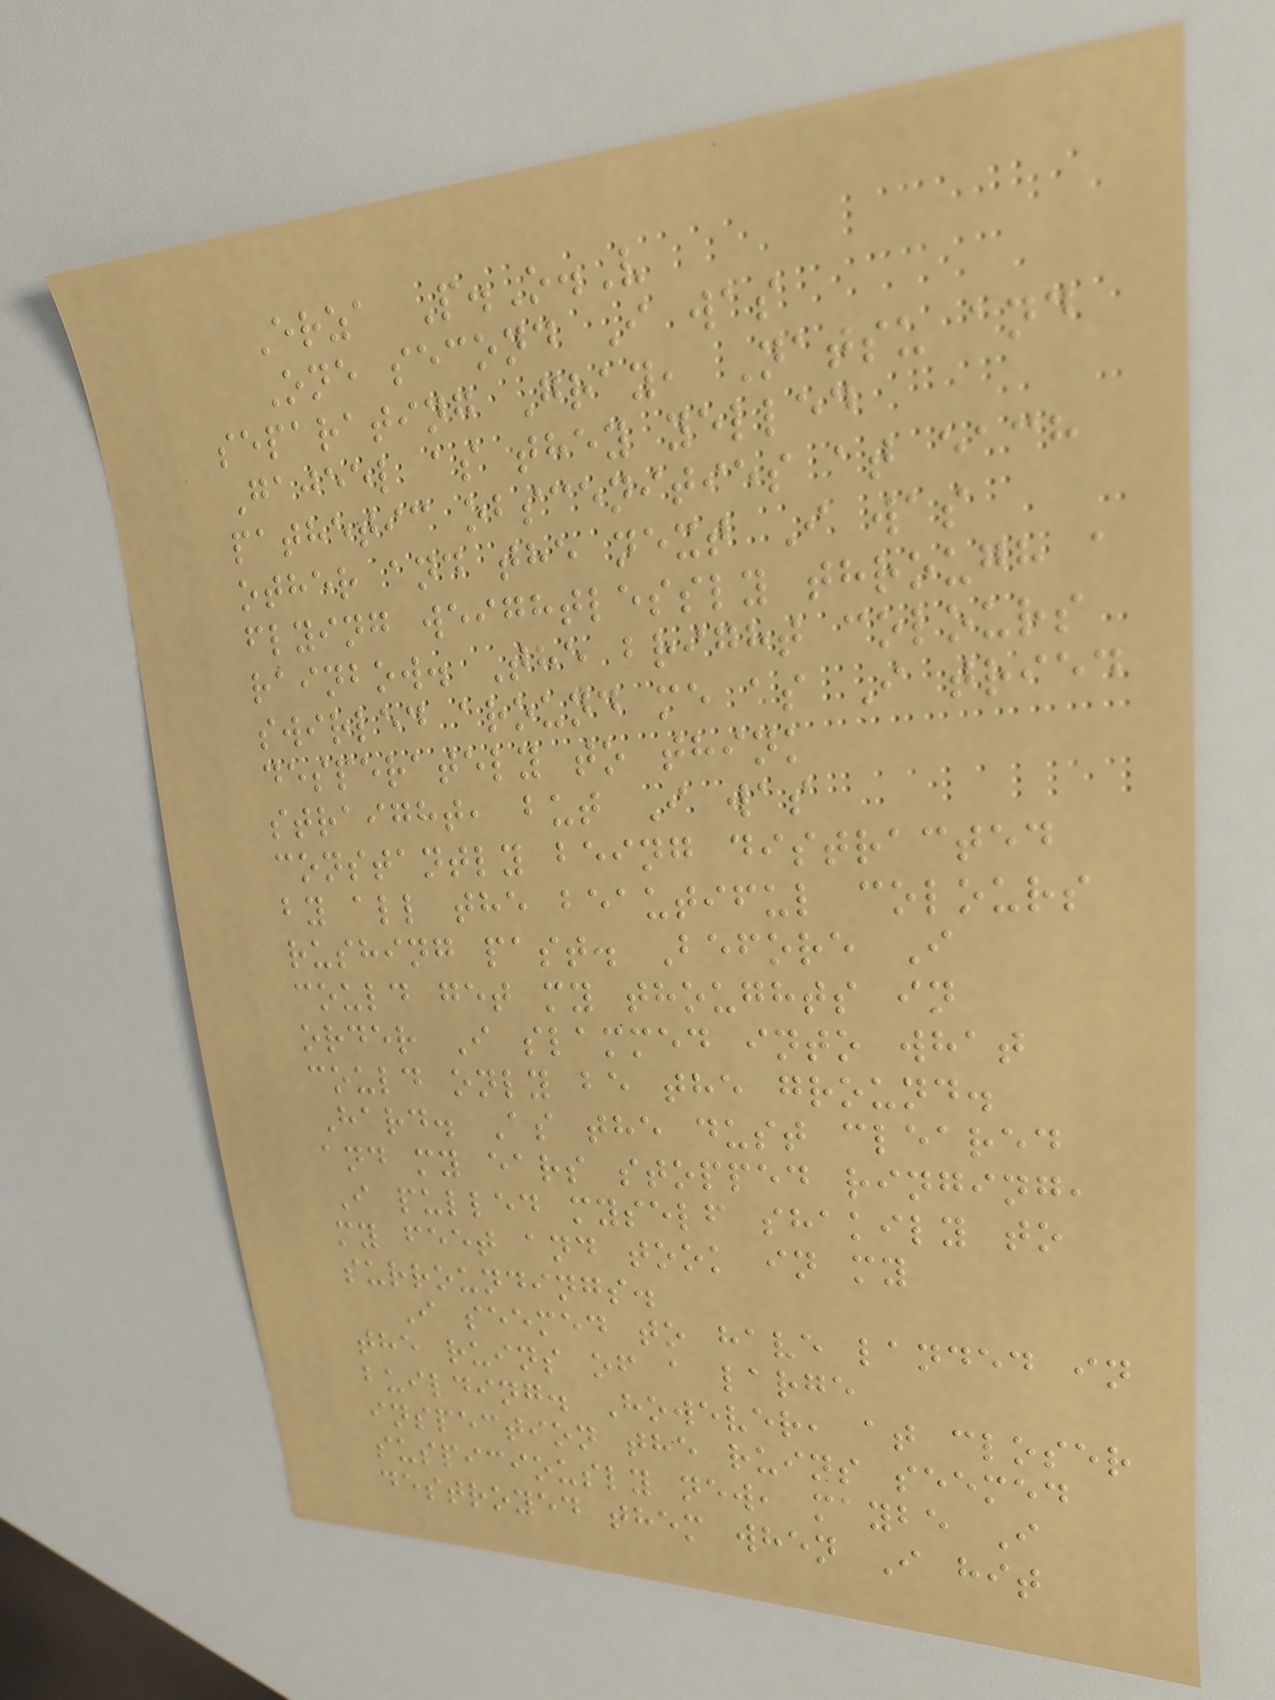Erza P.O.V
One second I was
separating Gray, Natsu and
Gajeel as they yelled
pathetic obscenities at each
other and the next I was
flying weightlessly through a
rainbow. The bright colours
swirled around me as I tried
desperately to think
straight, but I was
constantly being distracted
by all the beautiful colours
rushing past. Before I
could get my thoughts in
order I slammed into what
could only be the ground.
Hard. As the dust cleared
and my ears stopped ringing,
I pulled myself shakily to
my feet and took in my
surroundings.
I seemed to have landed in
the ruins of a large
building. However, at closer
inspection the ruins seemed
suspiciously new, maybe I
destroyed them when I hit
